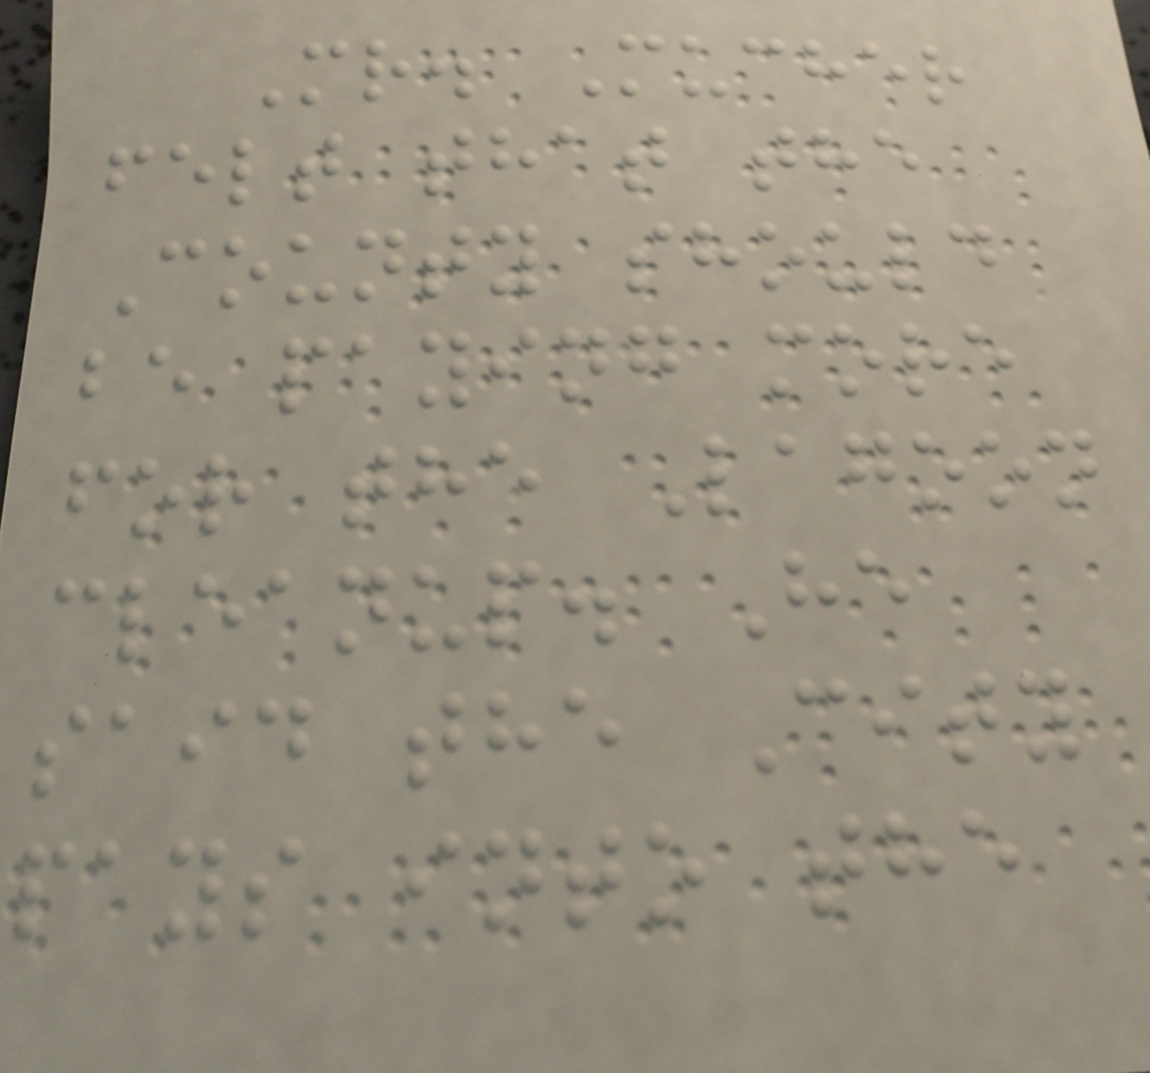Mr. Mucher
felt that the
County should
be paying more
for the Lagoon
cleanup. He
said the City
pays into the
